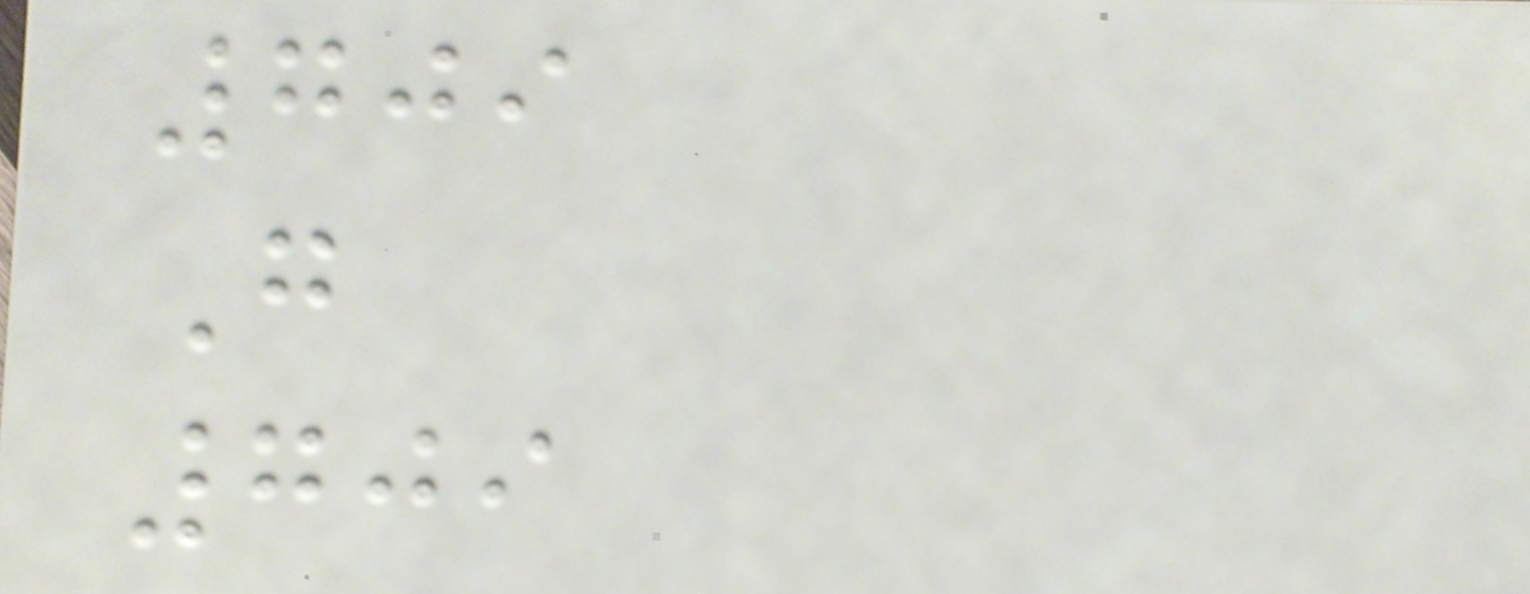709
G
709
